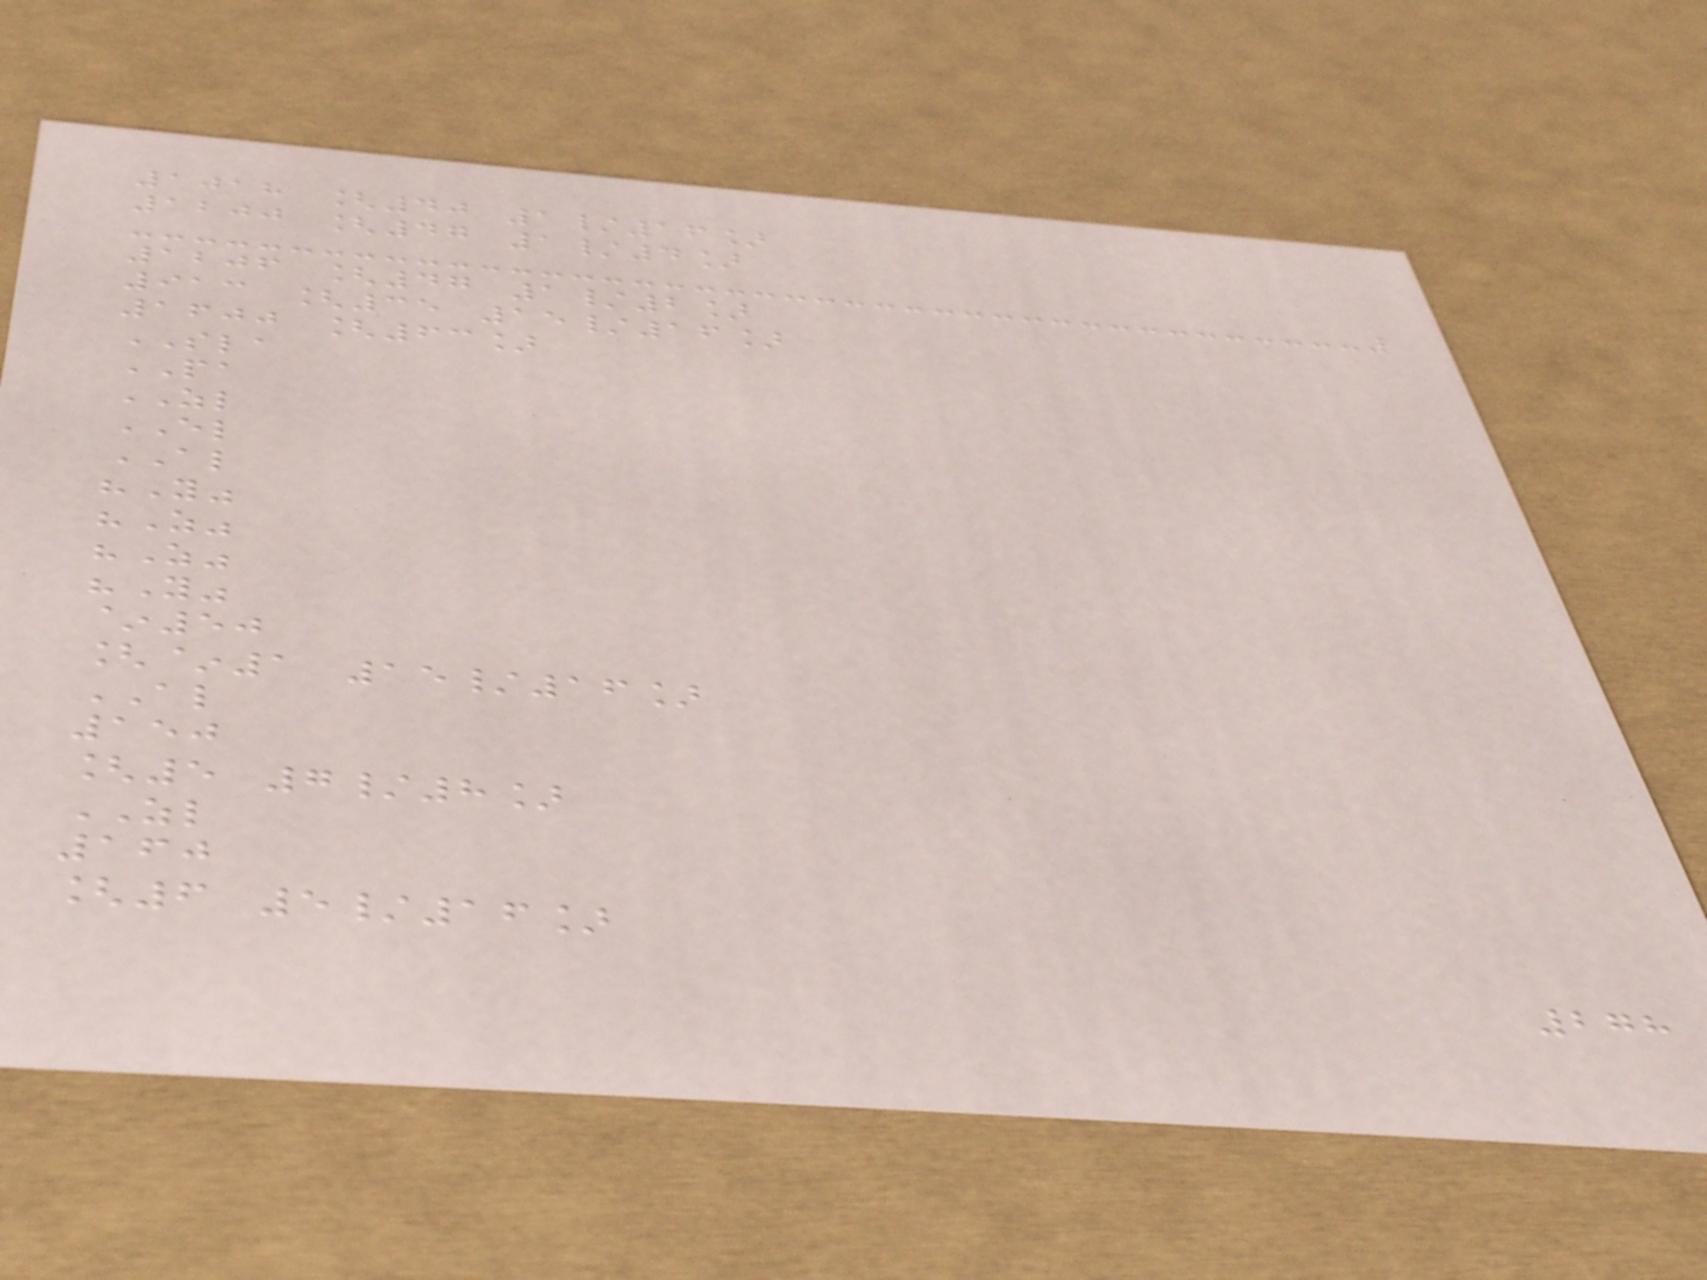1018 [40 1/16]
1200 [47 1/4]
1206 [47 1/2]
913 [35 15/16]
1600 [63]
SLA
PA
ZL
EL
AL
"Y"
"Z"
"Z"
"Y"
~50
[~1 15/16]
AL
150
[5 7/8]
ZL
160
[6 5/16]
278
